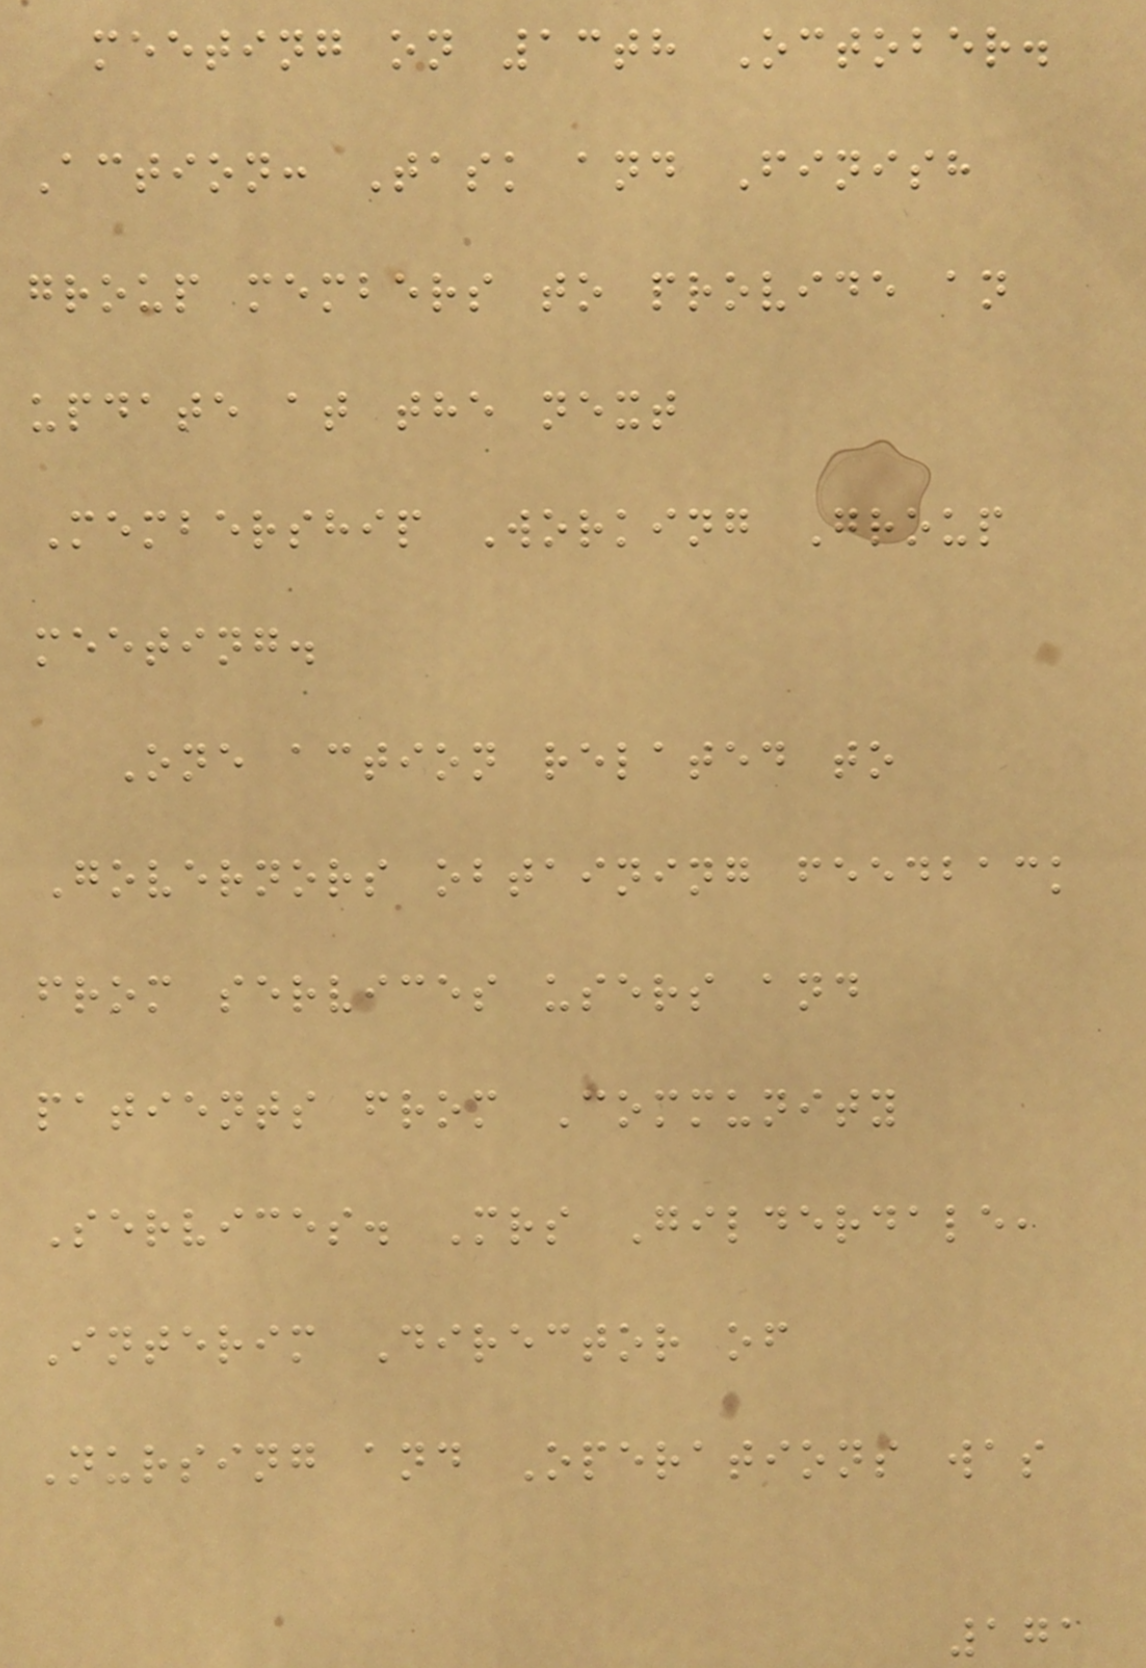meeting on 13th October.
Action: Task and Finish
group members to provide an
update at the next
Membership Working Group
meeting.
One action related to
Governors obtaining feedback
from services users and
patients from Community
Services. Mrs Gilderdale,
Interim Director of
Nursing and Operations was
171
